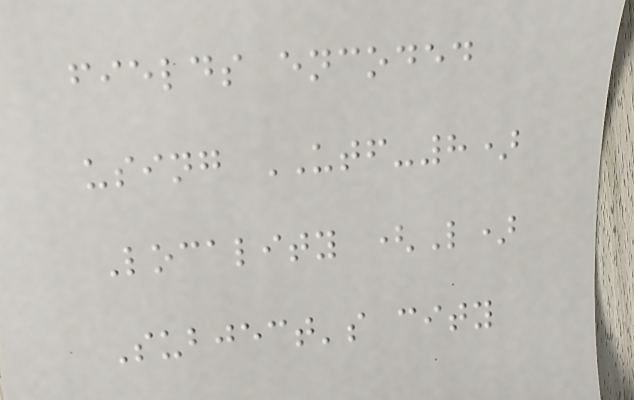fields encoded
using UTF-8)
Locality (L)
Subject's city
